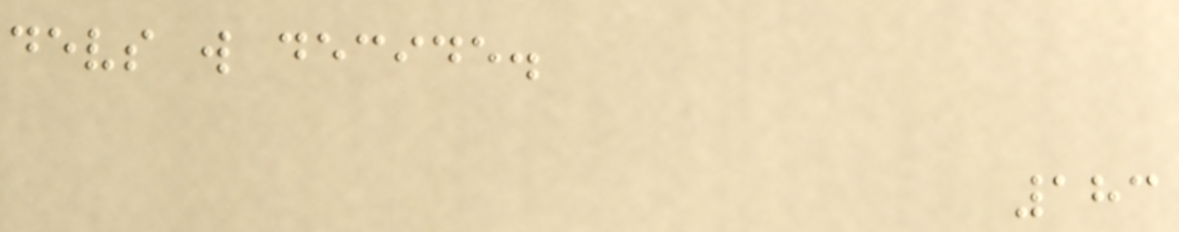devs will decide.
183
